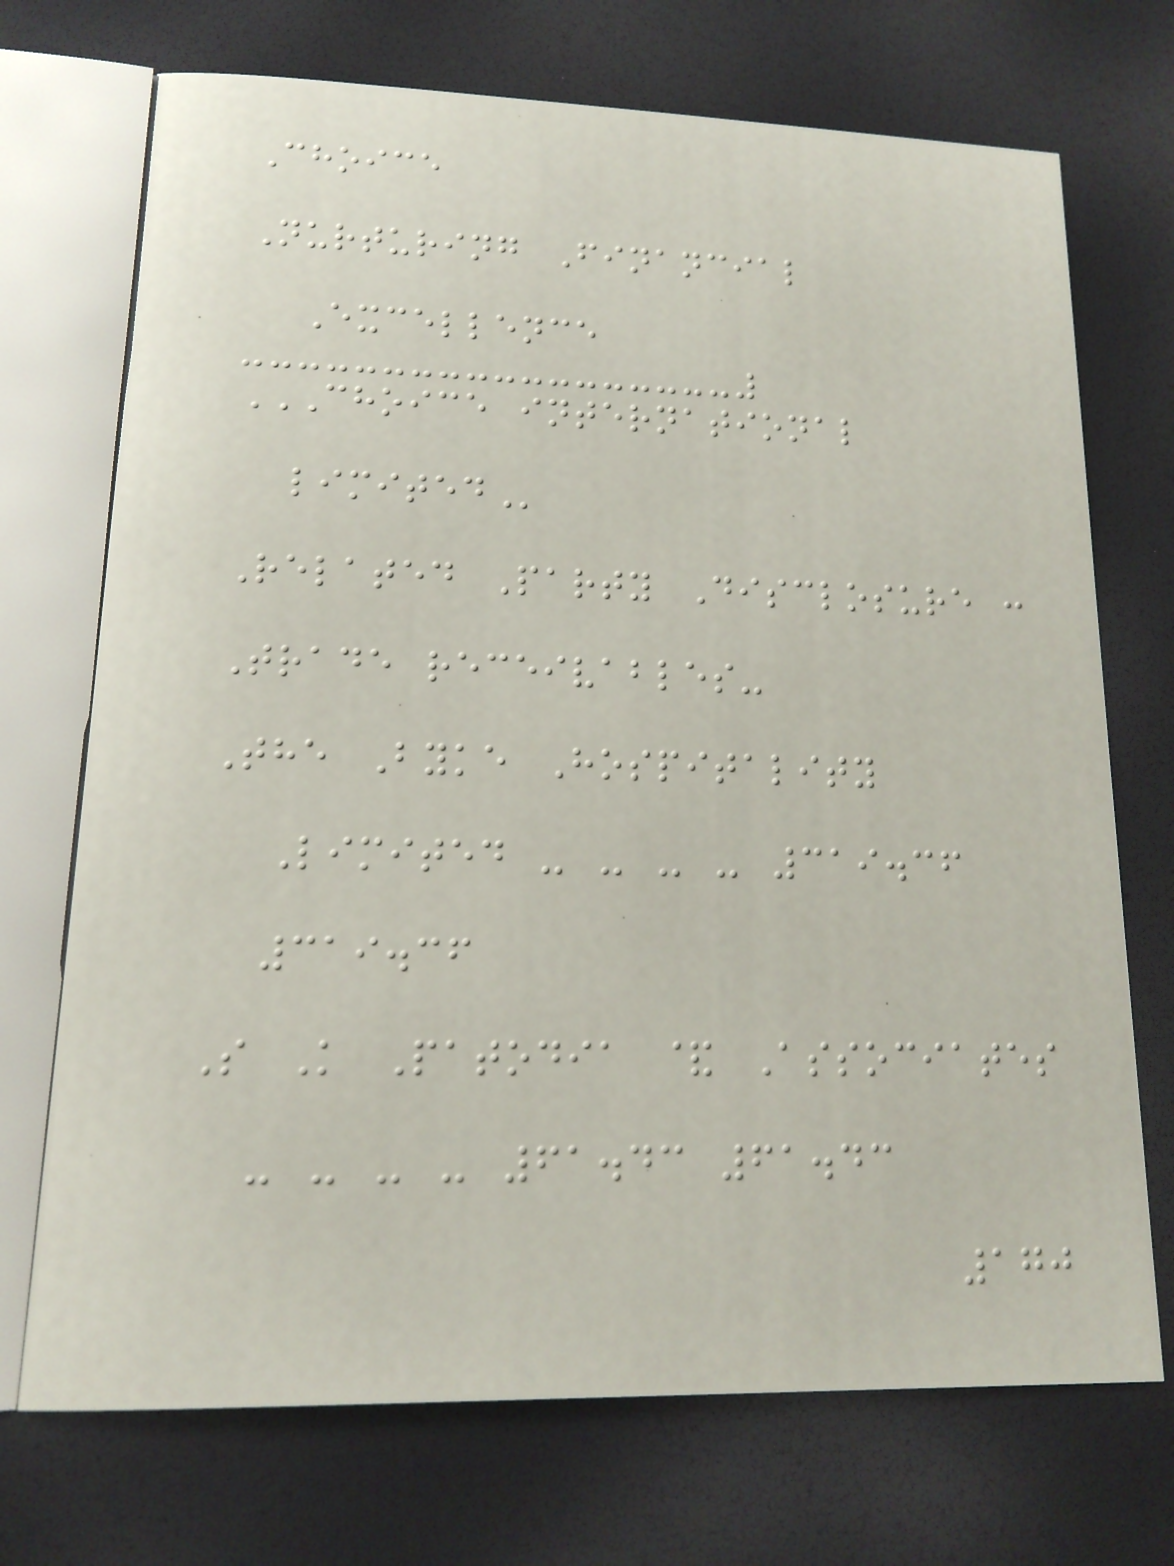Choice
Nurturing Financial
Excellence
CHOICE INTERNATIONAL
LIMITED
Related Party Disclosure :
Trade receivables-
The Byke Hospitality
Limited - - - - 319.36
319.36
S K Patodia & Associates
- - - - 61.43 61.43
170
